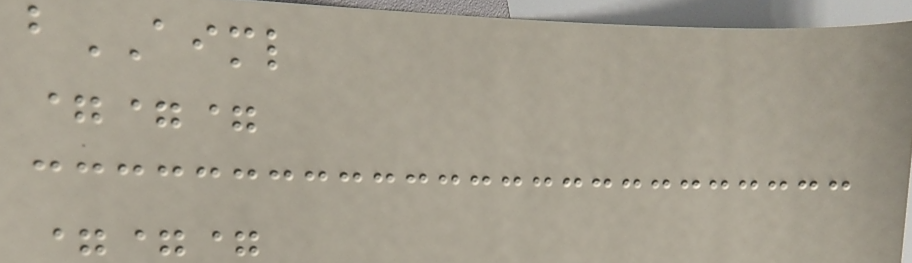bAIML
===
===
